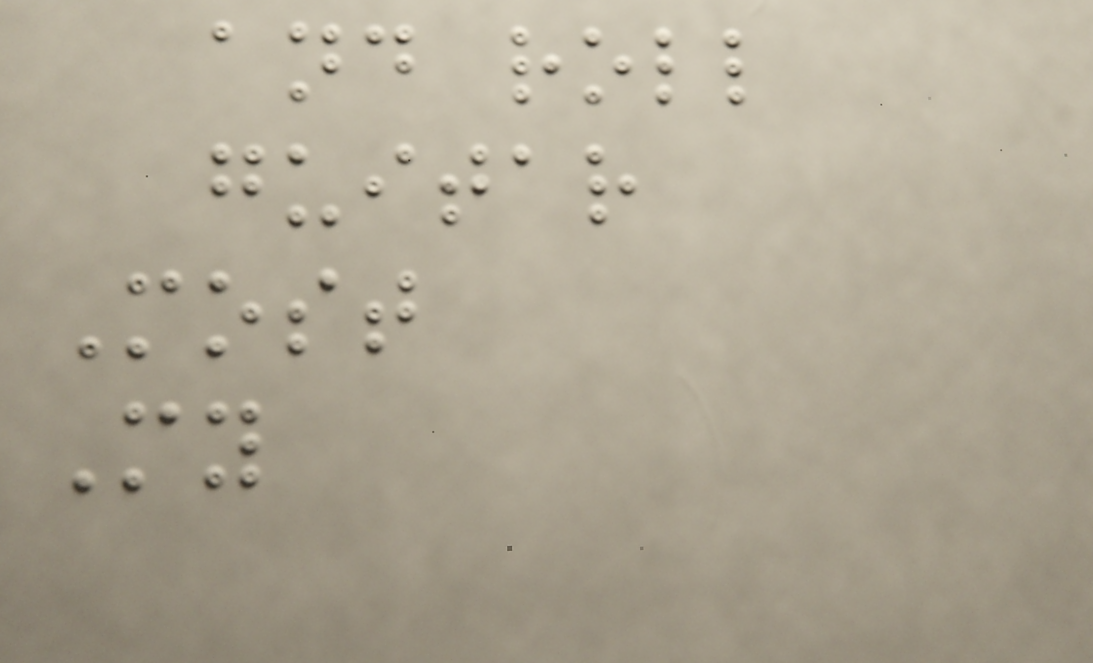and roll
guitar
Most
My
